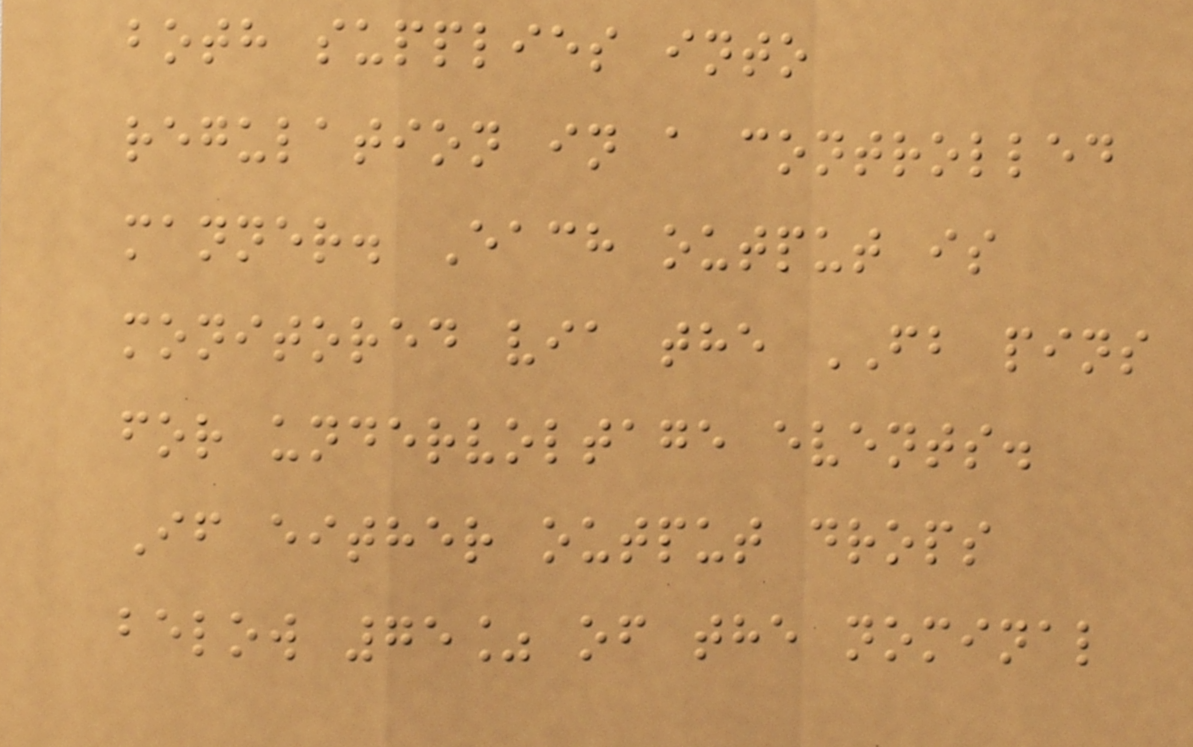both supplies into
regulation in a controlled
manner. Each output is
monitored via the FB pins
for undervoltage events.
If either output drops
below 75% of the nominal
